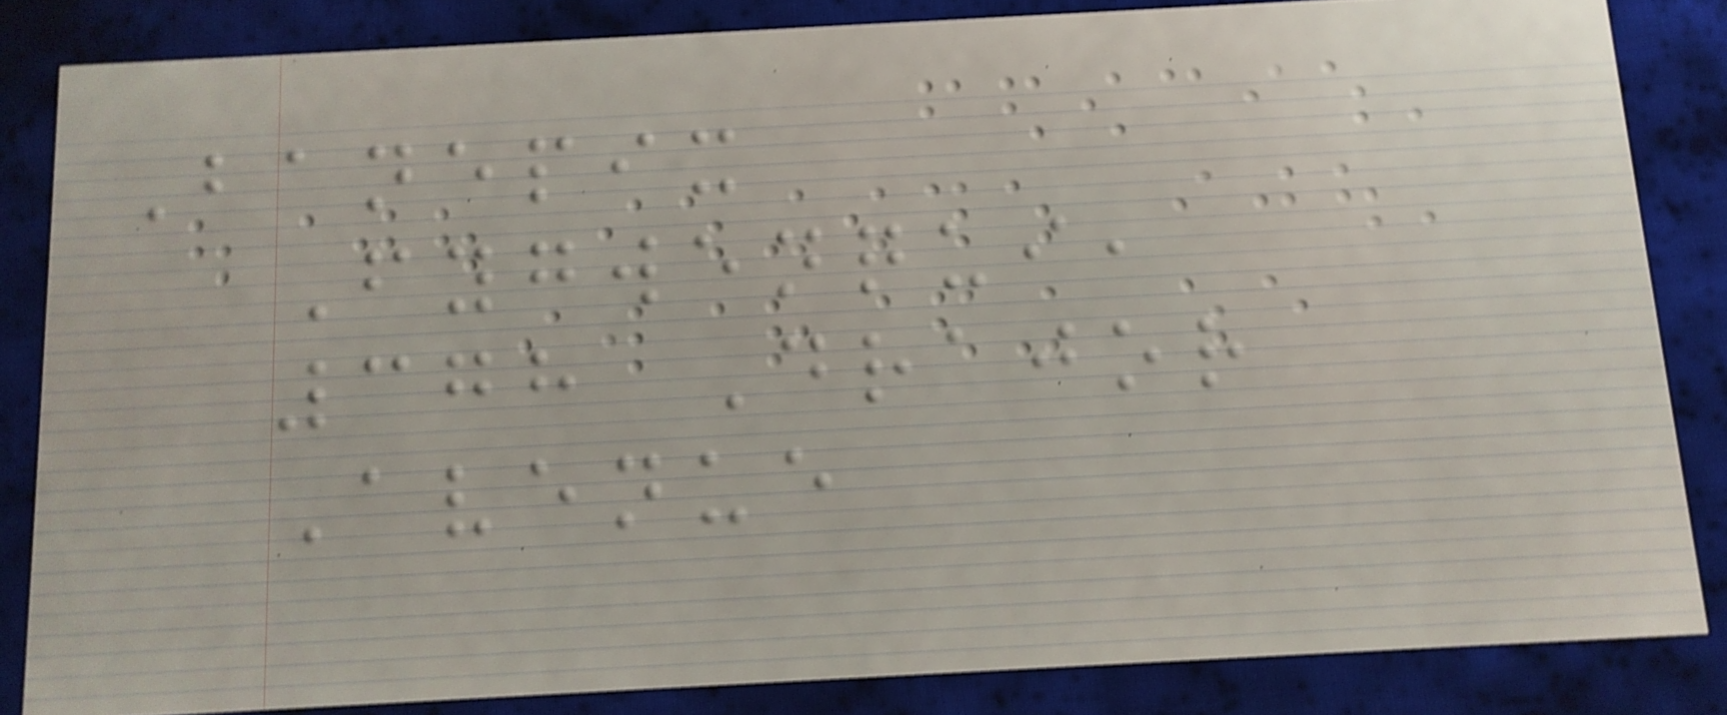Banepix
Fygwenqui,
378 Drajor
Avenue
